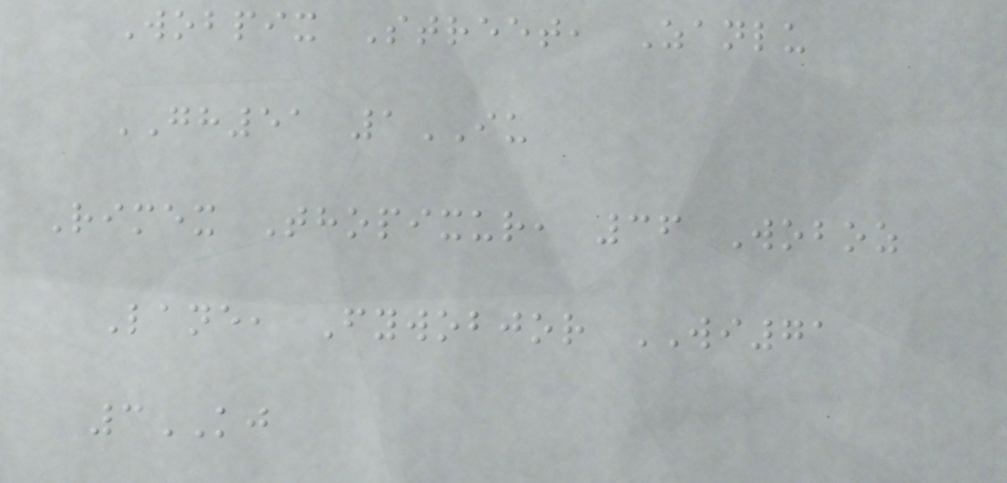Wobpix Street, Zanlu
GH51 1IU
Rimex Thopixur, 36 Woboz
Lane, Fywobjor WI71
3KJ
